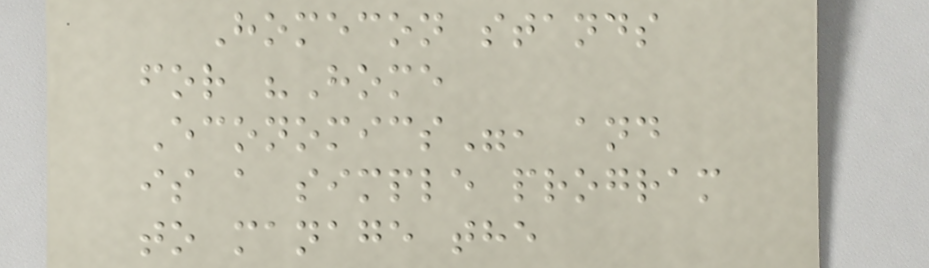Homecon stands
for "Home
Economics", and
is a simple program
to manage the
